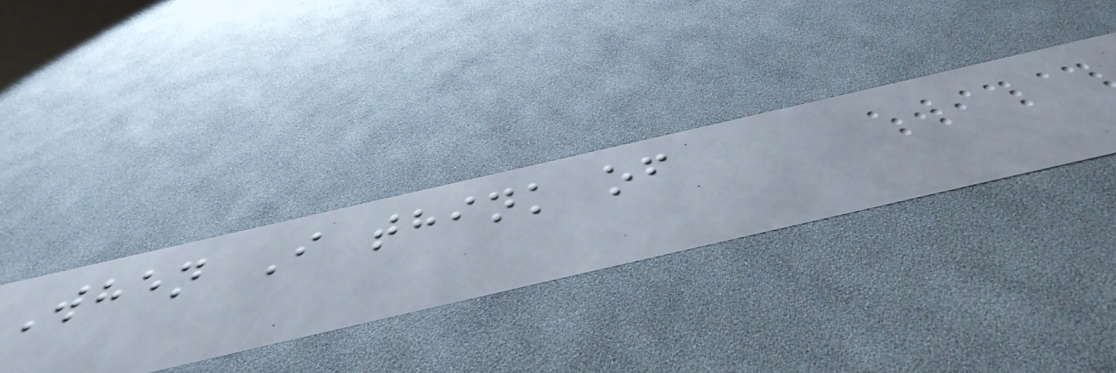When I think of
